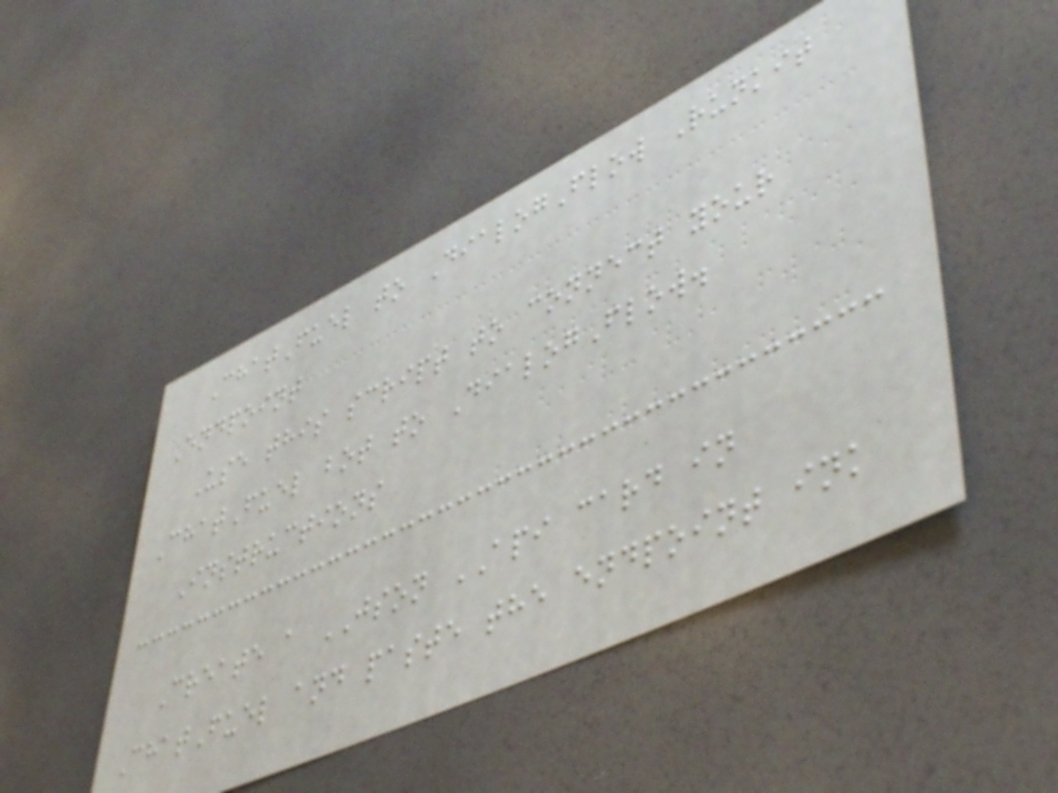ChatFuel to DialogFlow Runkit
Endpoint
Use this script to connect your
ChatFuel bot to DialogFlow.
Instructions
Create a JSON API card in
ChatFuel and paste the endpoint ink
